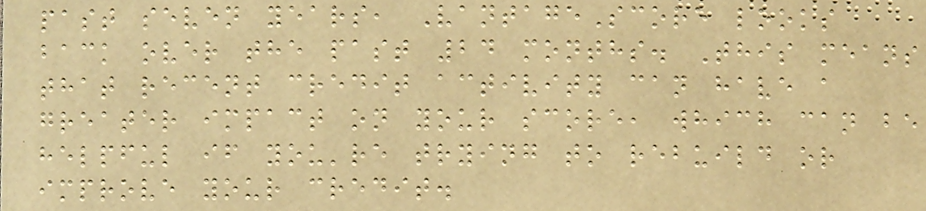past seven years, VantageScore looks
back over the past 24 months. This means
that recent credit activity can have a
greater impact on your score, which can be
helpful if you're trying to rebuild or
improve your credit.
